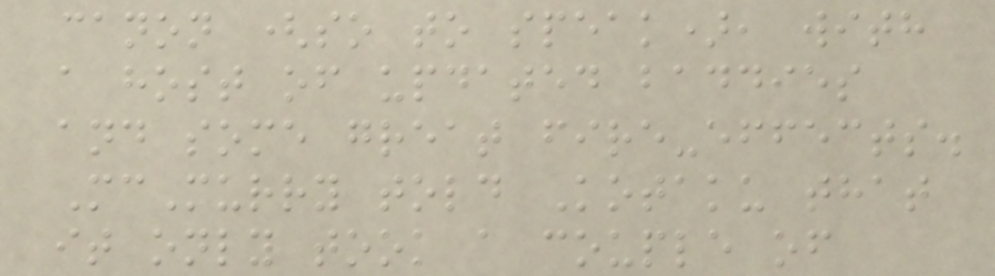canon (so to speak), with
a host of updated baddies
and some great fire-effects.
McMurry told Kotaku that
it only took a couple of
